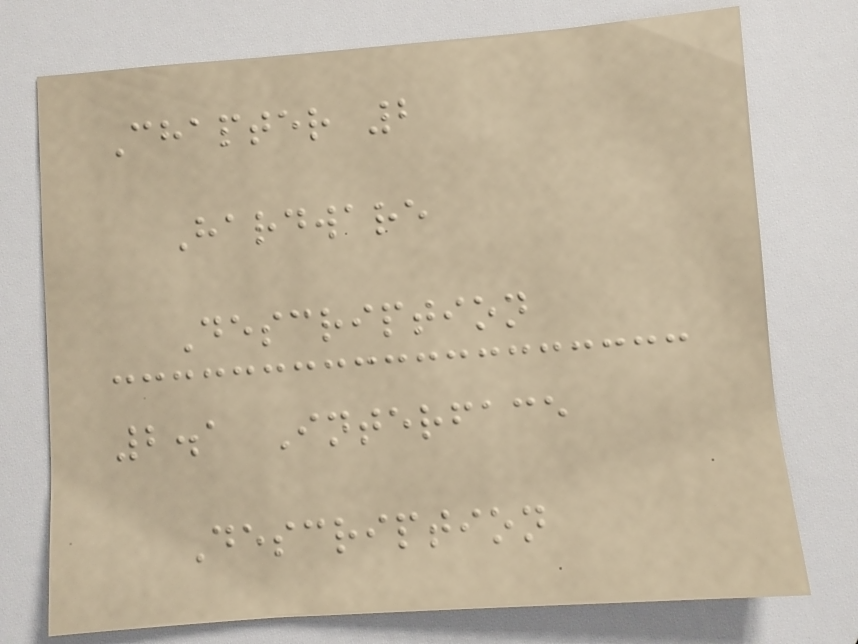Chapter 2
Hardware
Description
2.1 Interface
Description
